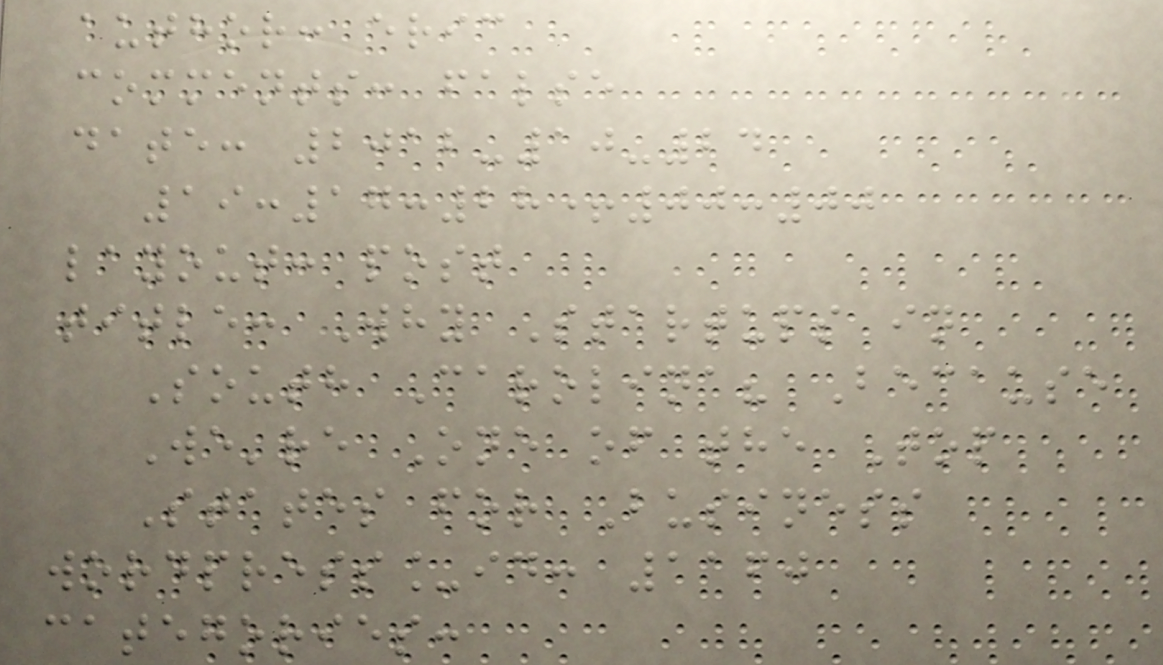author: eric
comments: false
date: 2012-10-24
19:17:28+00:00
layout: post
title: Why Startups in
South Carolina? Because
We're One of the Top
States for Business
wordpress_id: 1160
categories:
